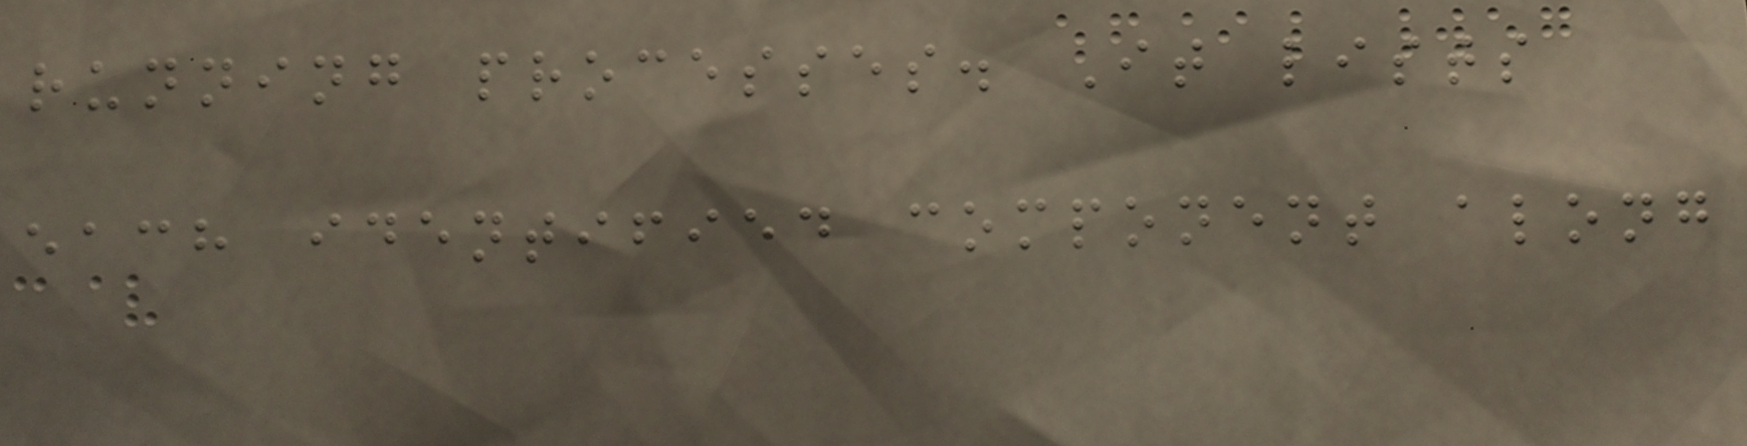running processes. It lists
each identified component along
